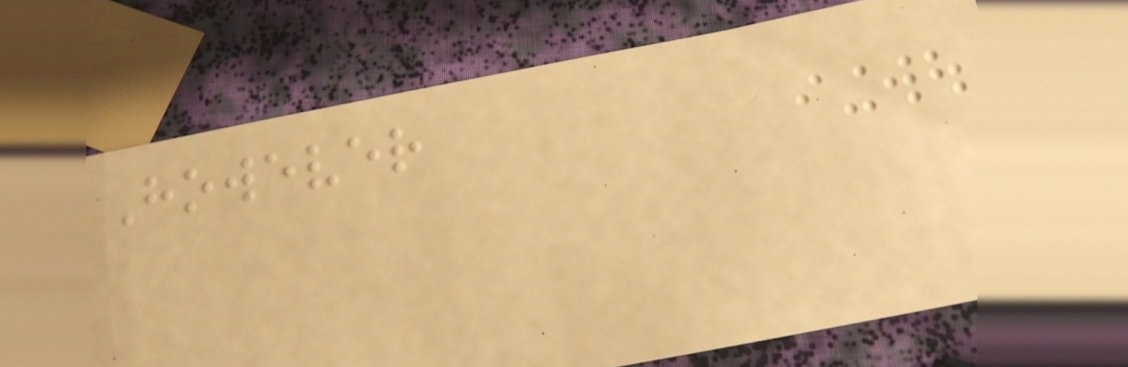However
